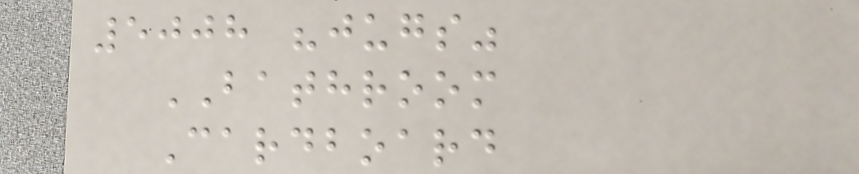5008 "jugs"
BATHROOM
Cardboard
